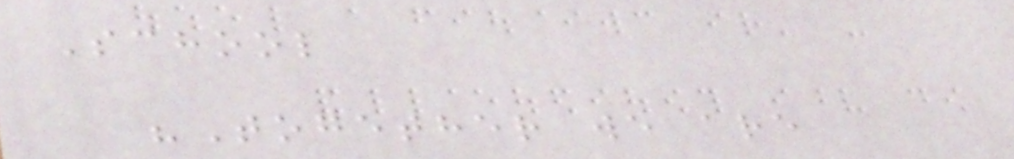School
"Together we are
